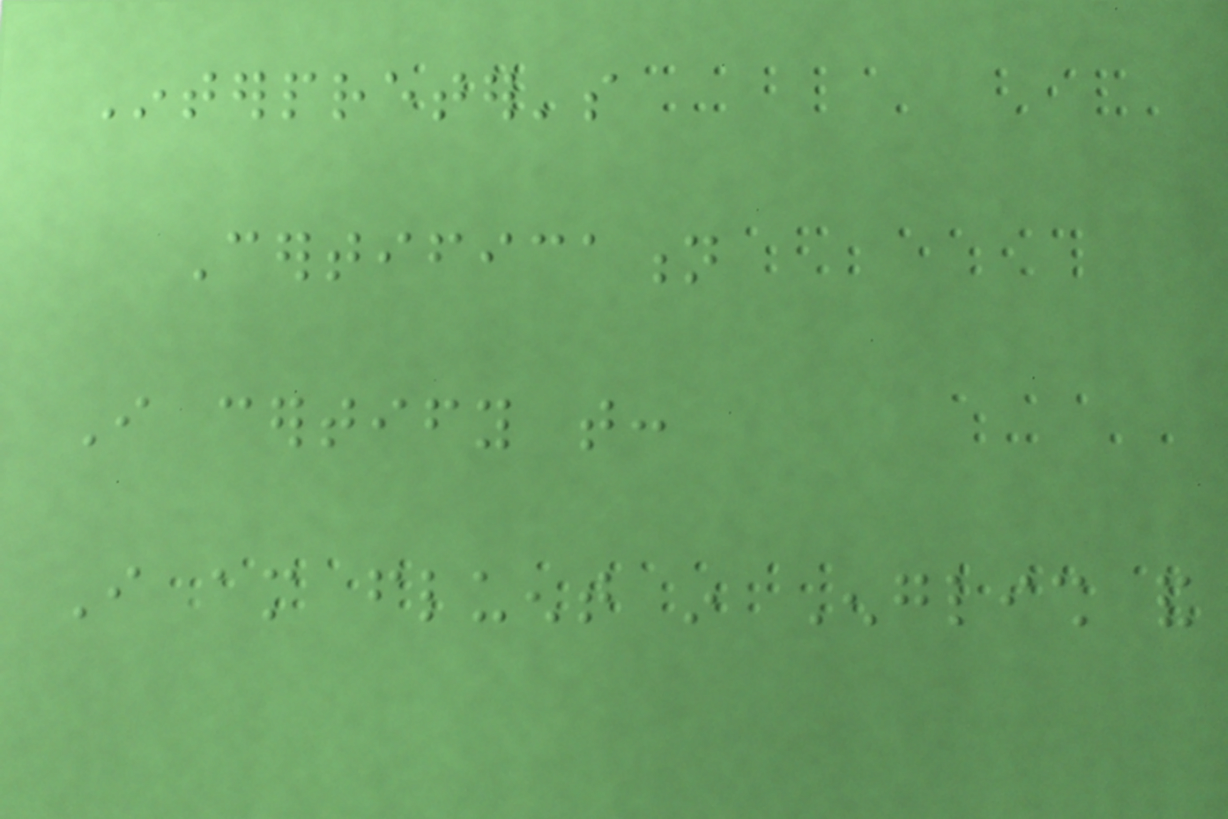Interpreter's
Certification
I certify that:
I am fluent in English and
